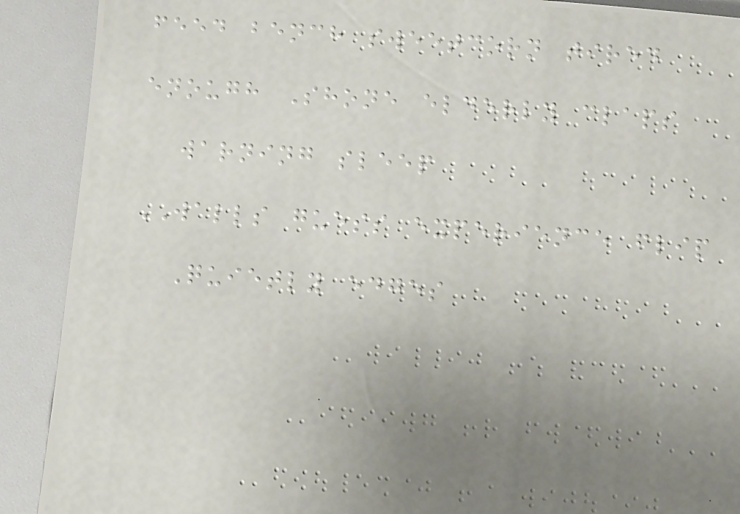feed bench sweetcorn tired
enough Shone elderly claps
warning sleep
WALLS guess experience flip
Quietly edges
